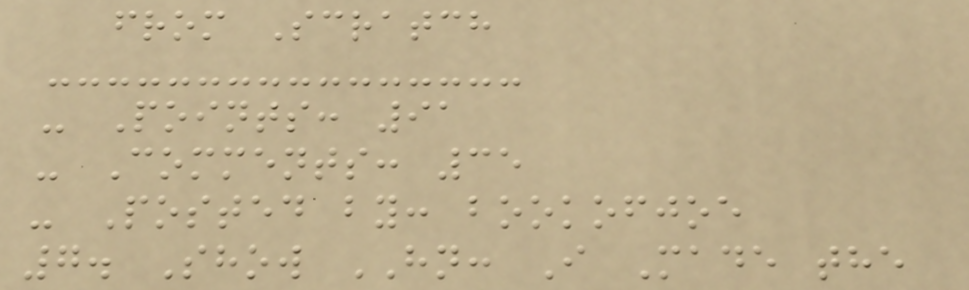from Scratch
- Points: 91
- Comments: 35
- Posted by: bookofjoe
7. Show HN: I Made the
